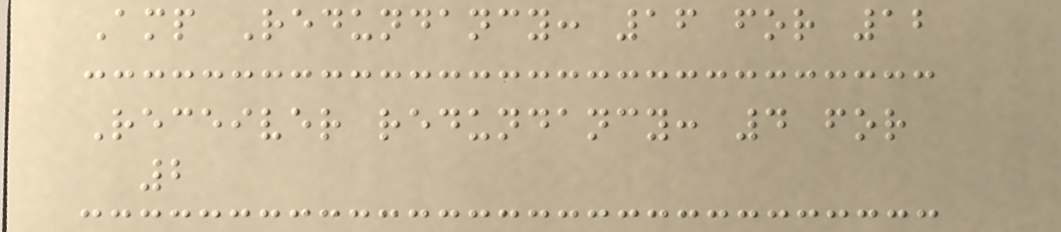Amp Redundancy: 16 for 12
Receiver redundancy: 4 for
2
